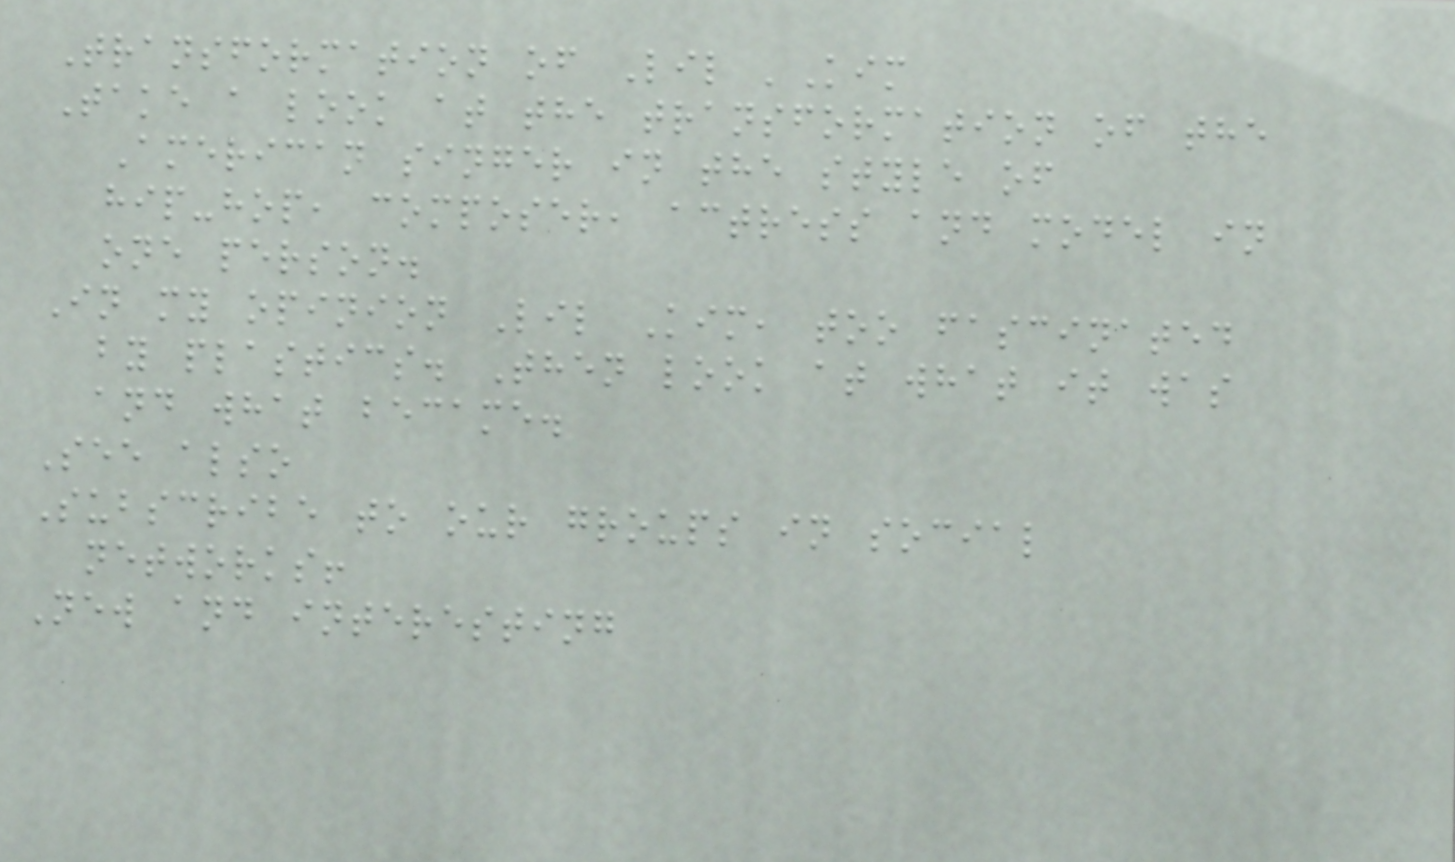Transformation of Lil 'Kim
Take a look at the transformation of the
American singer in the style of
hip-hop, composer, actress and model in
one person.
In my opinion Lil Kim, too fascinated
by plastics. Then look at what it was
and what became.
See also
Subscribe to our groups in social
networks!
New and interesting
